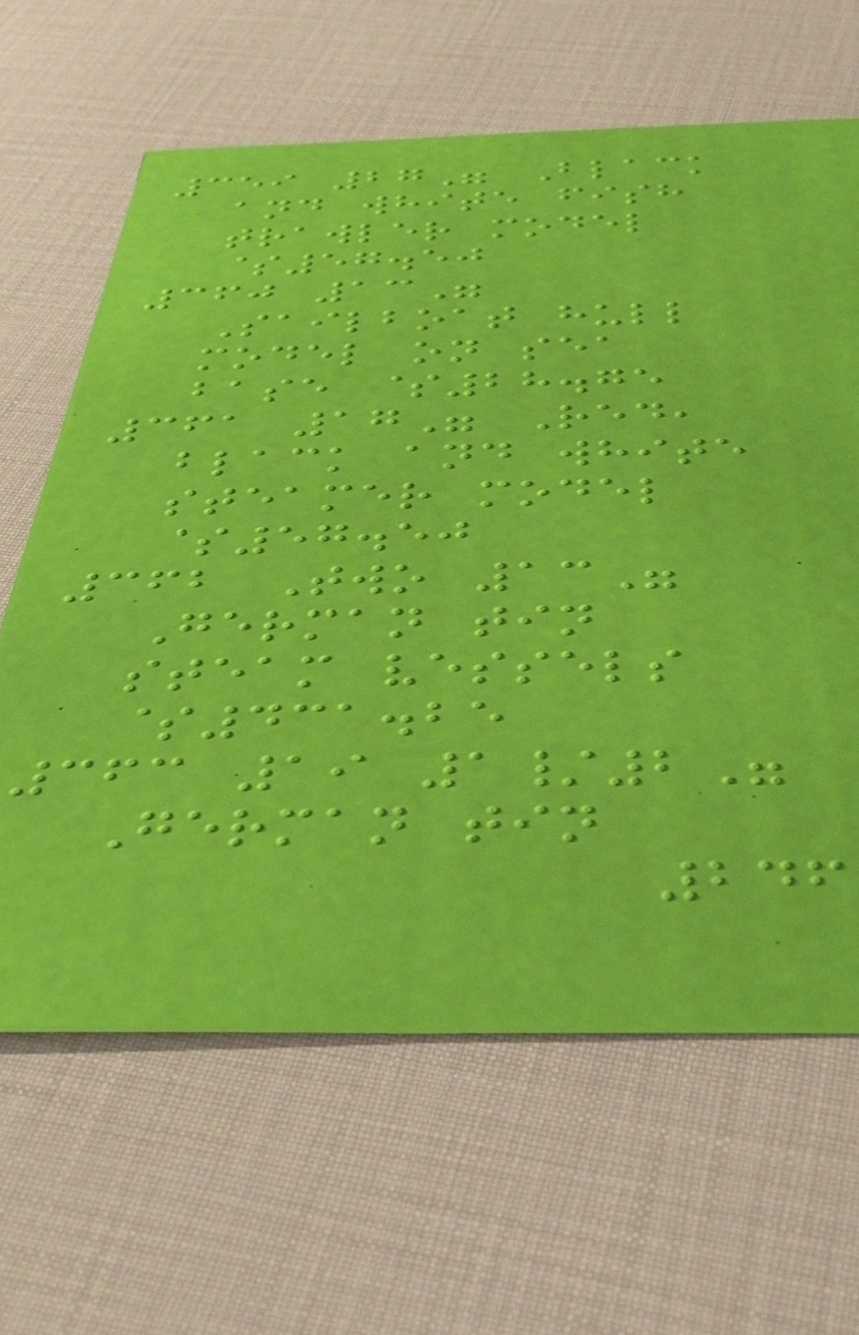359 27" Black
and white fish
trawler model
$57.50
360 13"
Sailboat hull
model on sea
base $28.75
361 17" Red,
black and white
steamer model
$57.50
362 Two 13"
German tin
steam vessels
$431.25
363 19 1/2"
German tin
246
